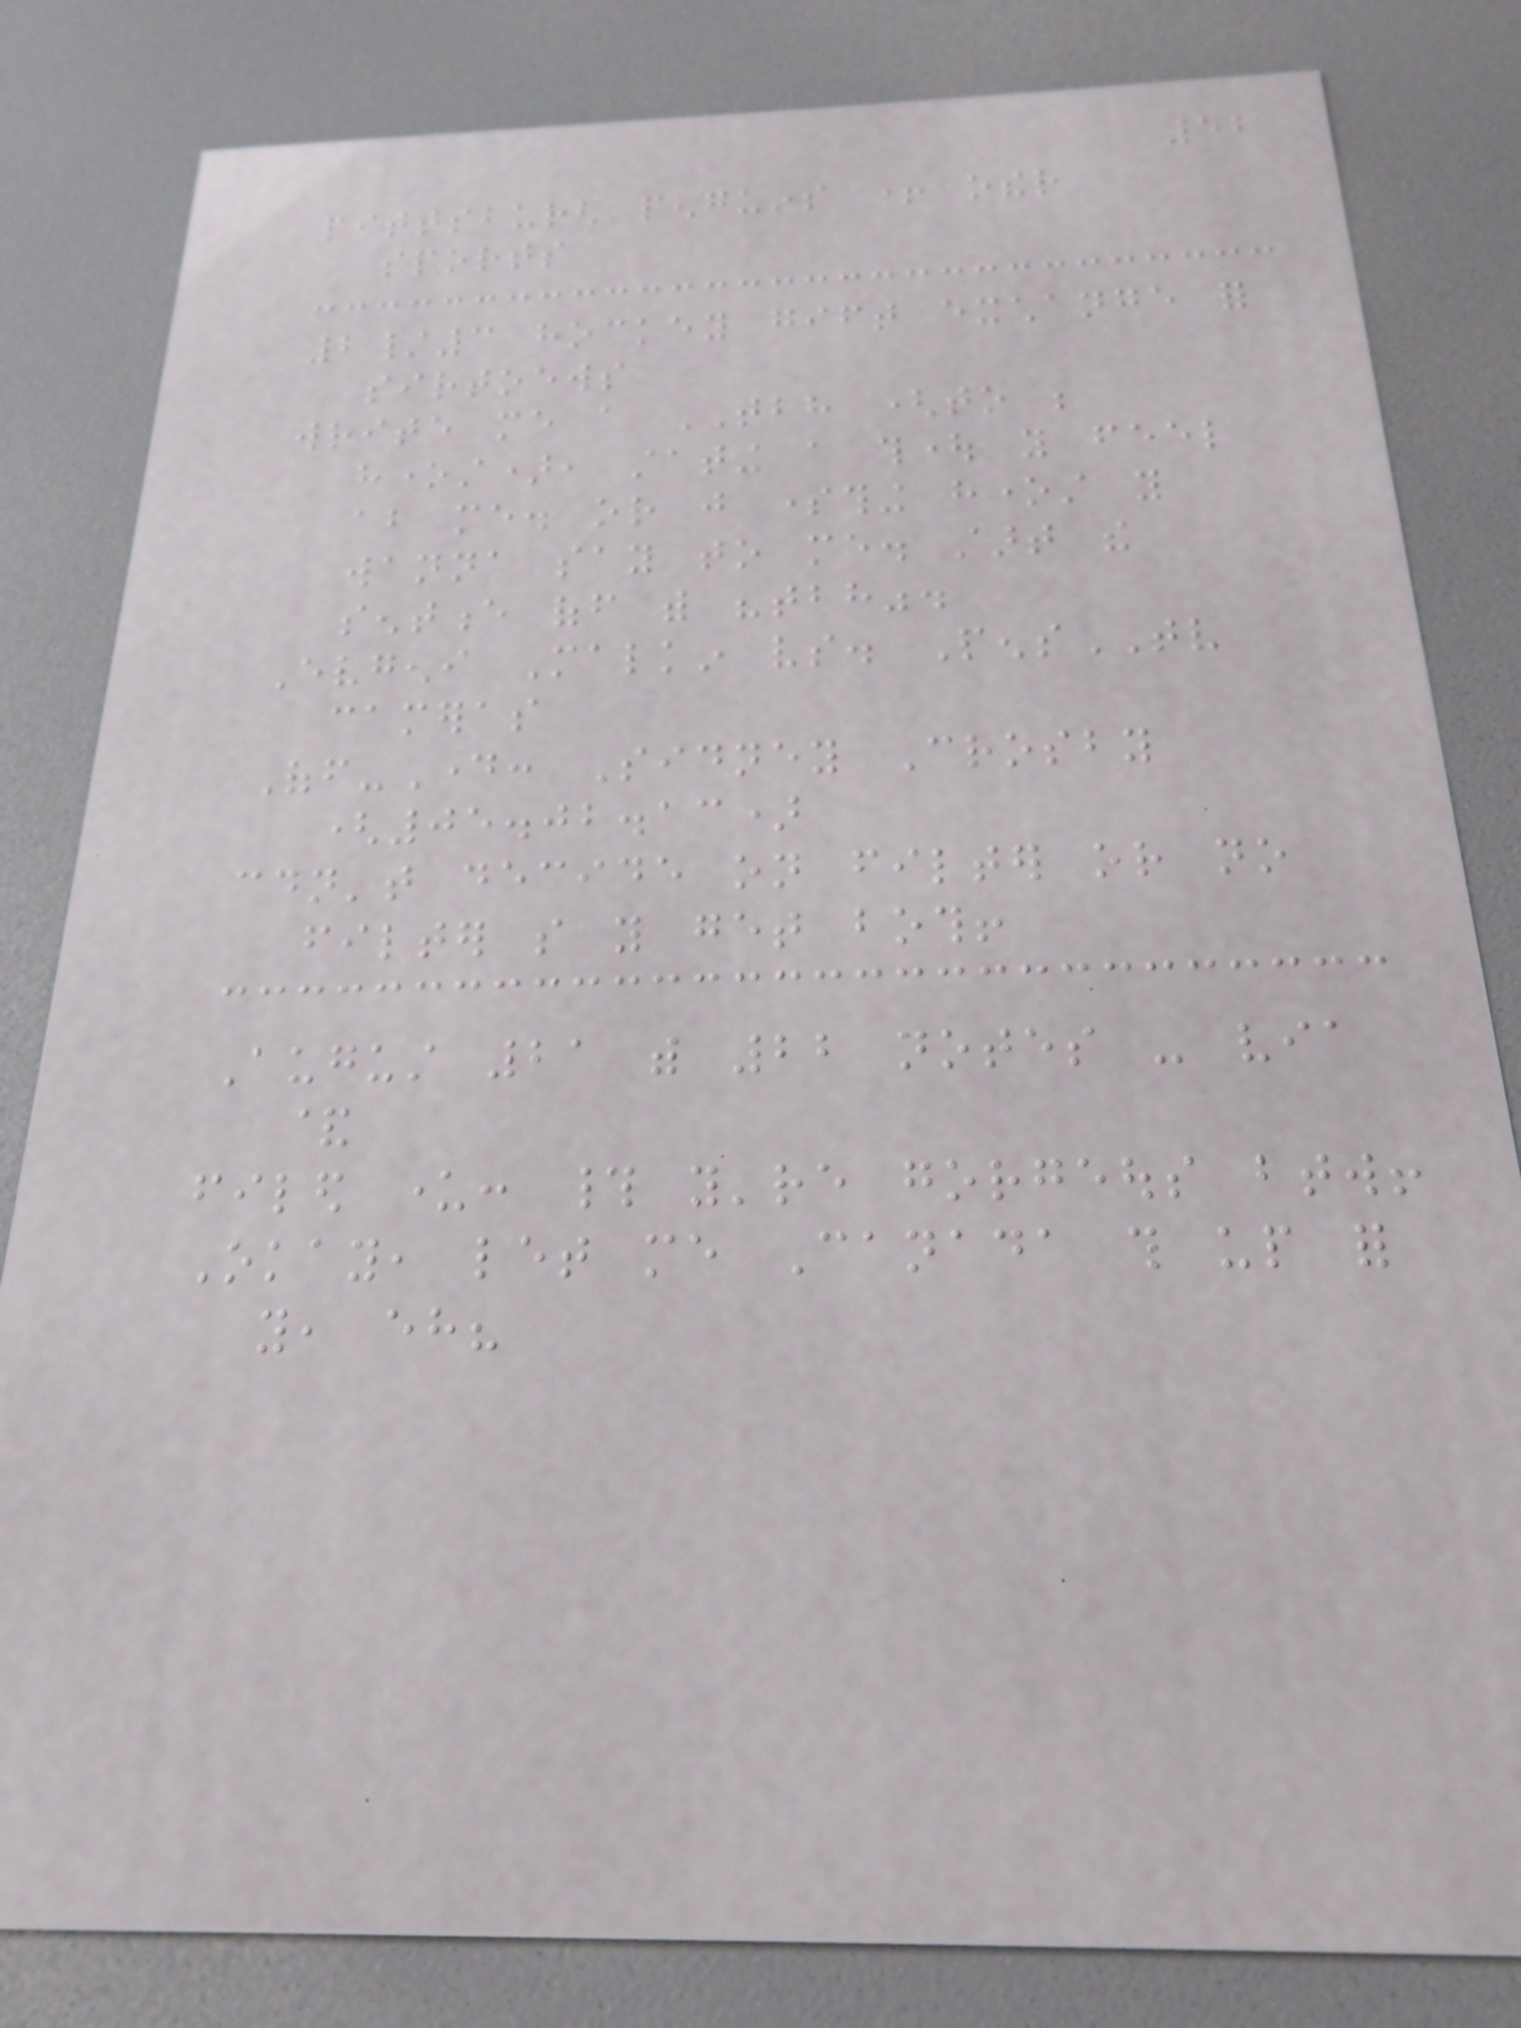52
pittsburgh penguins + other
sports
2/3 hockey gift exchange for
sirtoews
write me a TBH (to be
honest), stating a thought you feel
about me. or just something honest you
wanna say to me. start the
sentence off with "tbh".
Evgeni Malkin vs. PensTV
cameras
Off-Day: Sidney Crosby
(05.02.13)
couldn't decide on filter or no
filter so you get both!
August 21 with 22 notes - via
&
filed under: # you're gorgeous btw!
Okay, let me Canada this up for
you, eh?
